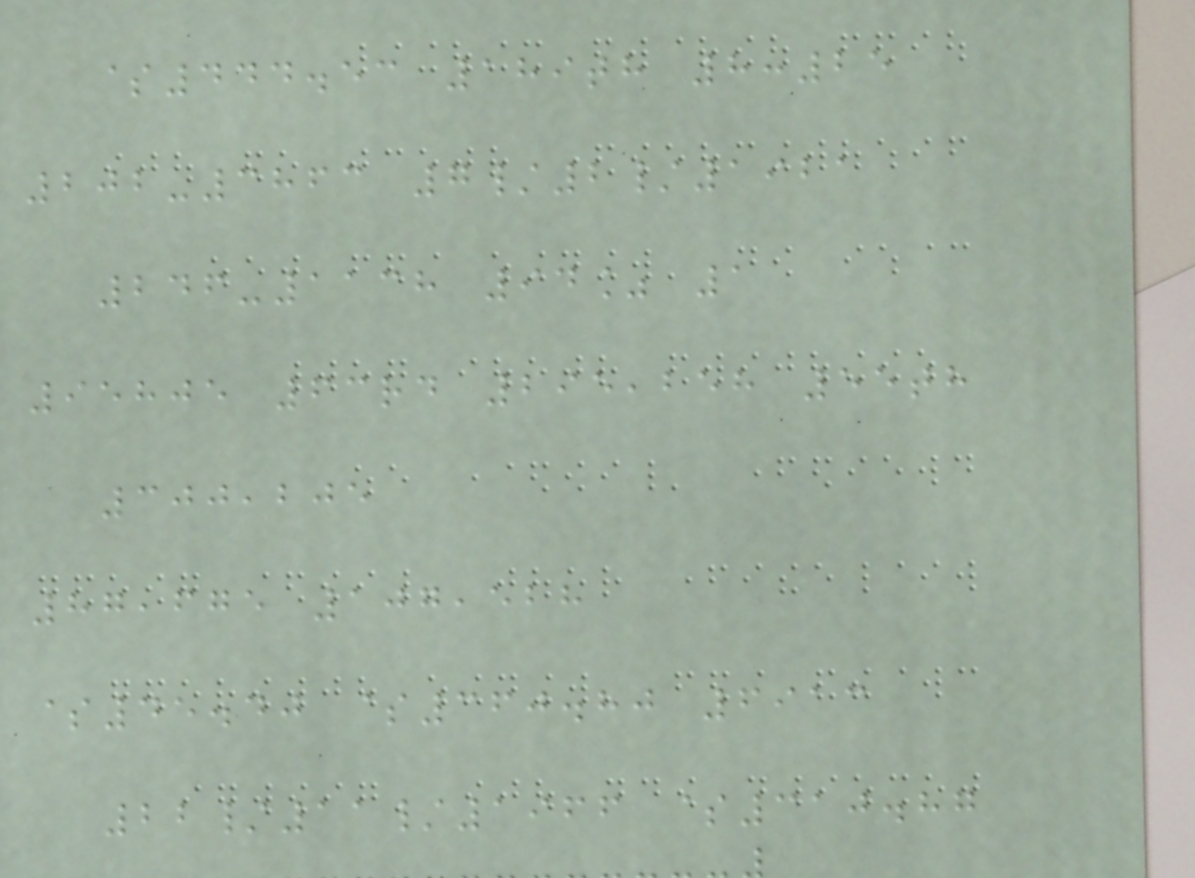$444.53 189th 8:25
202-3863 7/2/1921
246-1138 94% 1
95805 63rd 295,258 55th
300,205
87,675 107,528
$45.40 $360.80 6913
22/11/1966 $310.87
